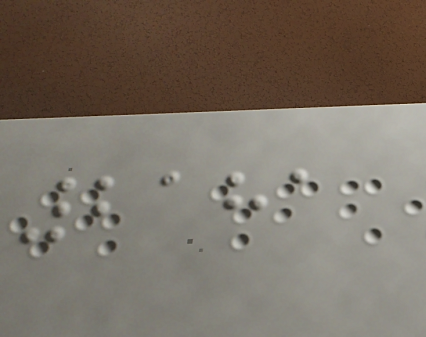2181
